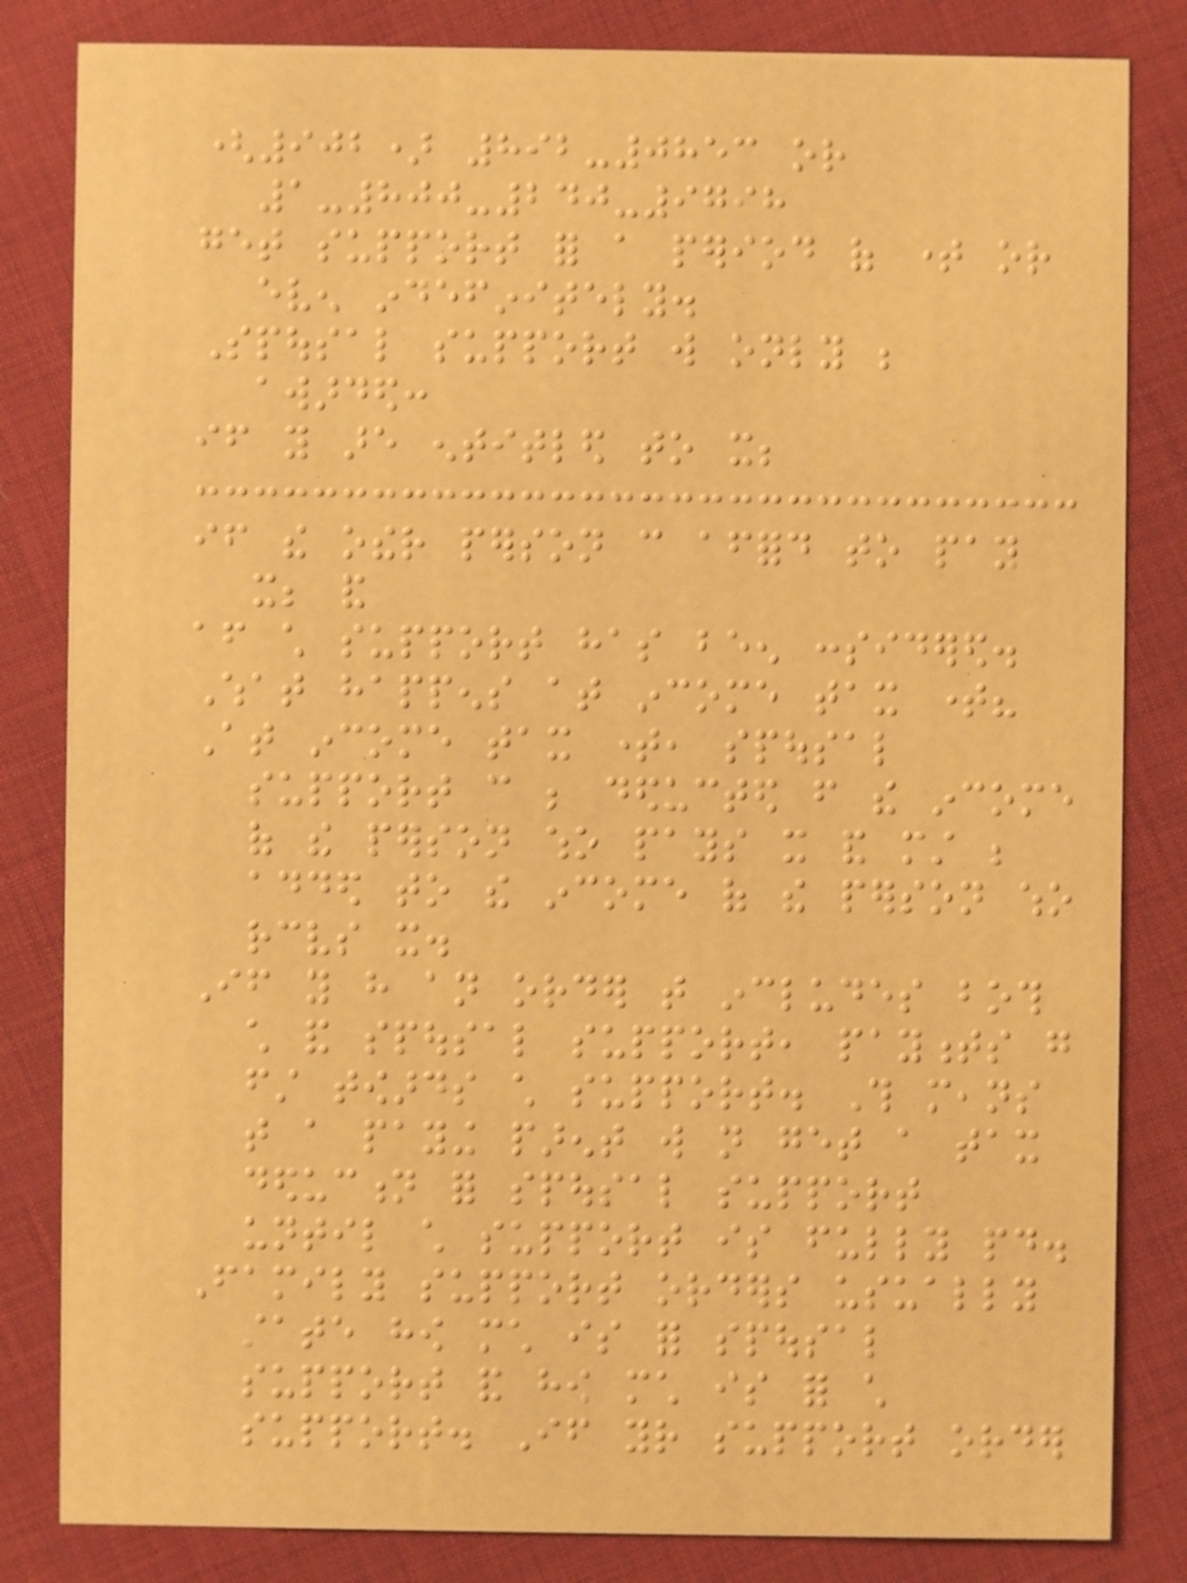(902) 892-0853 or
1-800-240-9798
get support for a period of time or
even indefinitely.
Spousal support will only be
awarded:
if you are entitled to it;
if the other person can afford to pay
it; and
after child support has been considered.
What happens at income tax time?
At income tax time, spousal
support can be deducted from the income
of the person who pays it and must be
added to the income of the person who
receives it.
If you have an order that includes both
child and spousal support, payments go
first towards child support. This means
that a paying parent will not get a tax
deduction for spousal support
until child support is fully paid.
Family support orders usually
state how much is for spousal
support and how much is for child
support. If your support order
